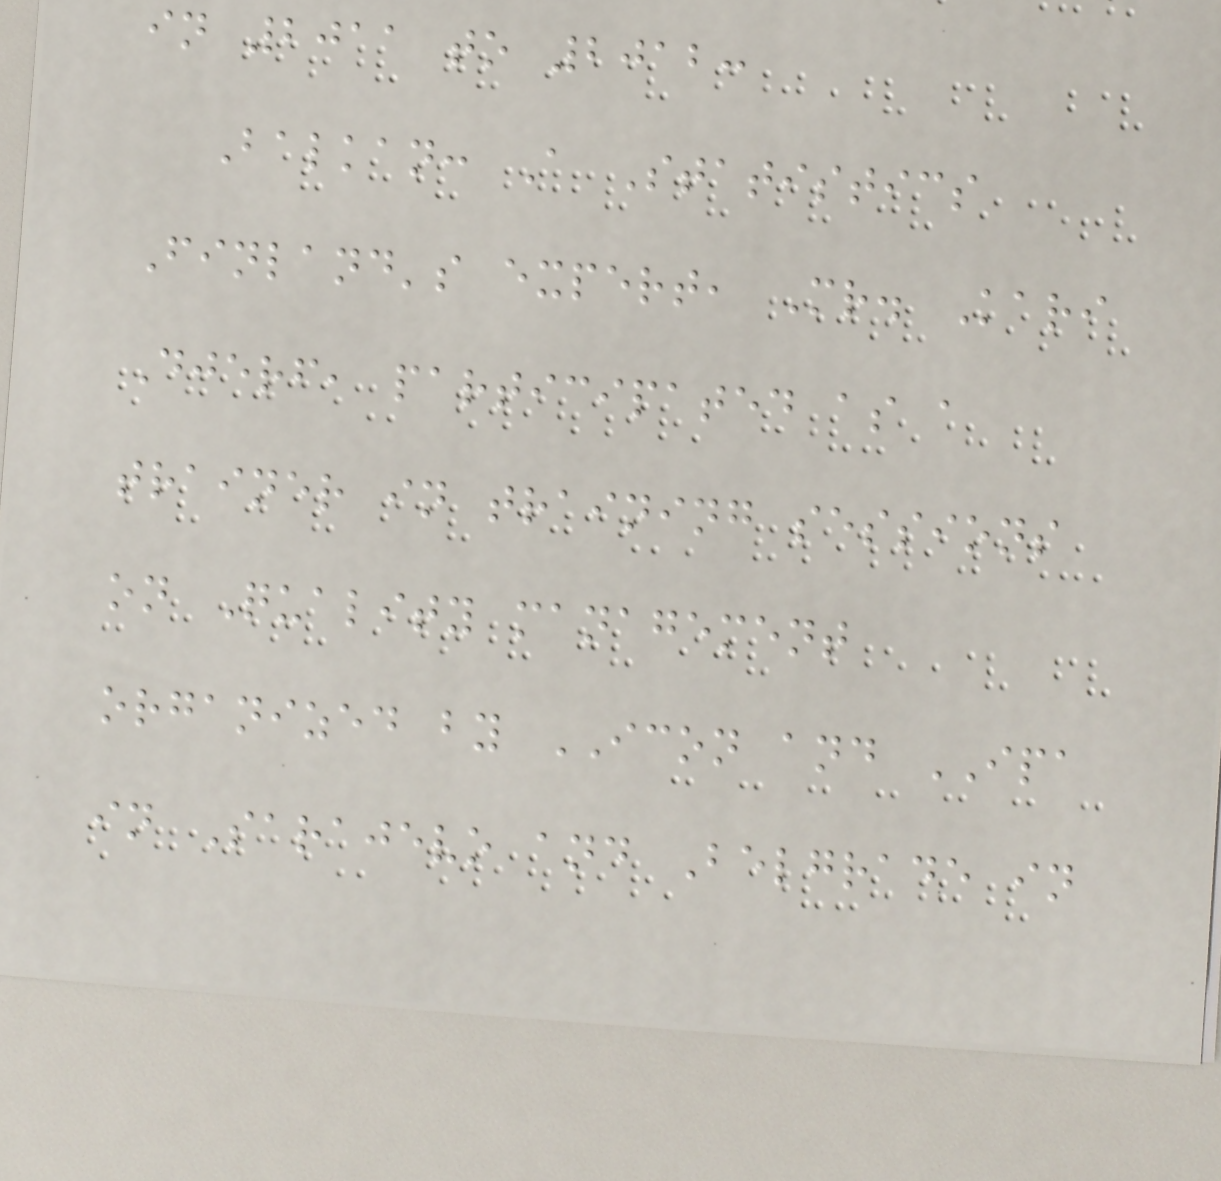in 2011 to 2012:
Balkan: A Statistics
Finland's expert, Mr. Kari
Djerf, participated as a
trainer in training sessions
on Quality management
organized by ICON and IPA
in Sarajevo and Belgrade in
